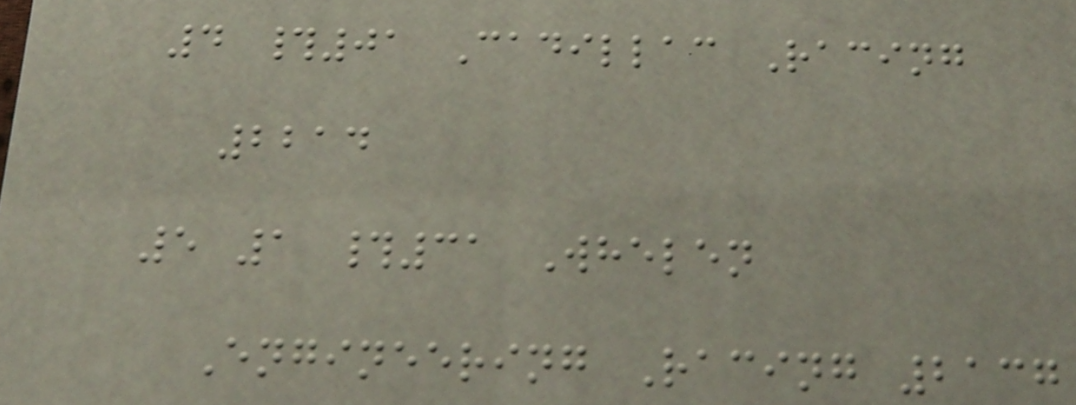4 #01 Cadillac Racing
2214
5 1 #31 Whelen
Engineering Racing 2137
